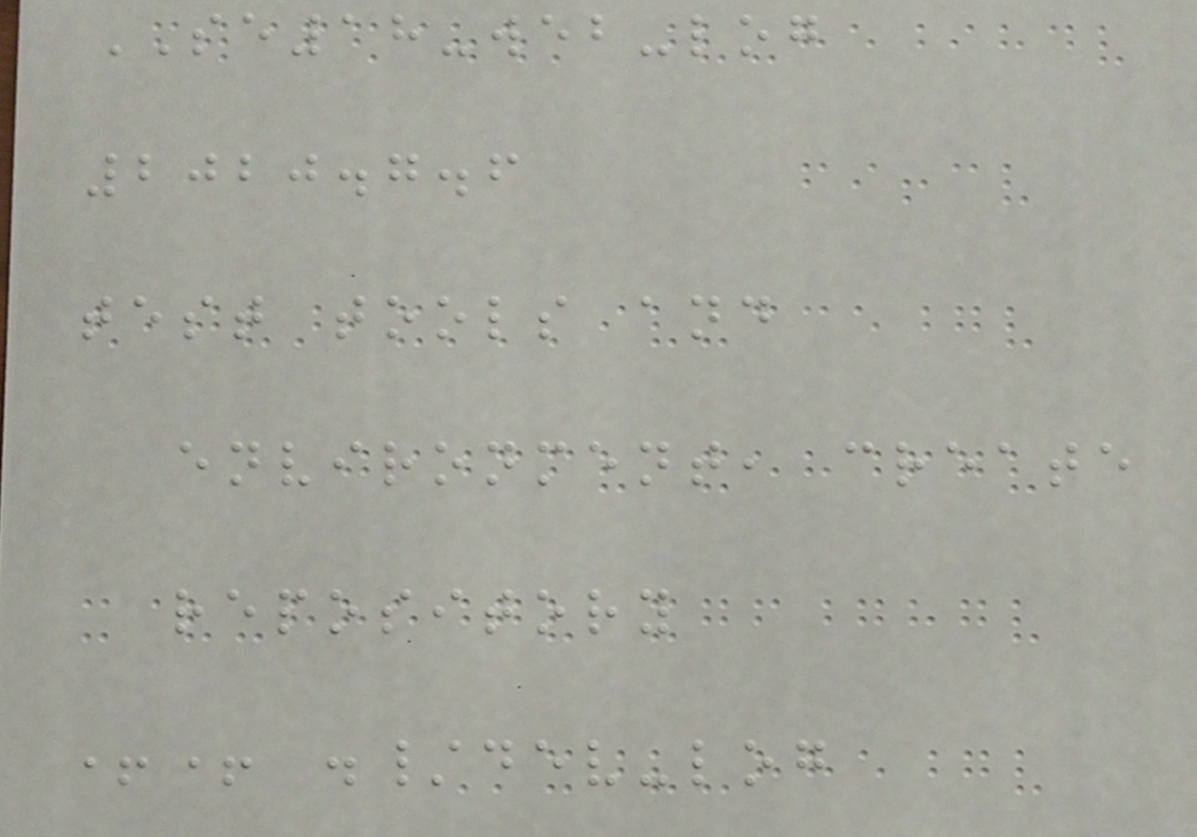SE18-web-log
2020.7.6
test tools and
environment, create
repository
++ ./dev-log
